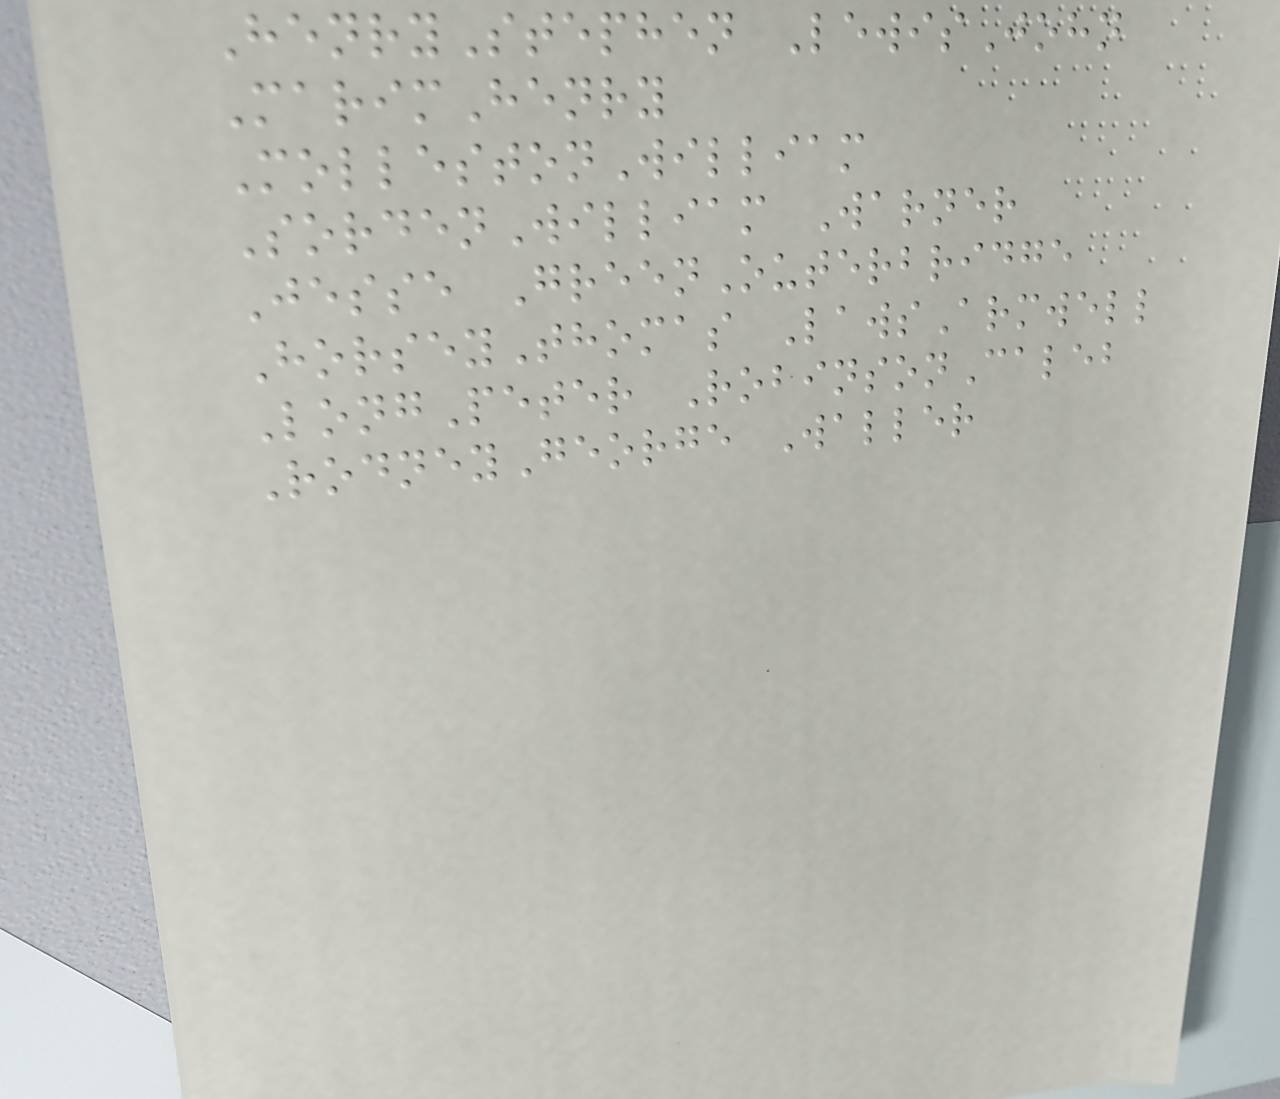HenryStephen LewisJohn
MarimHenry
MollestonWilliam
SordenWilliam Warner
Jesse GreenOuterbridge
HorseyThomas LawsArmwell
LongPeter RobinsonCaleb
RodneyGeorge Waller
